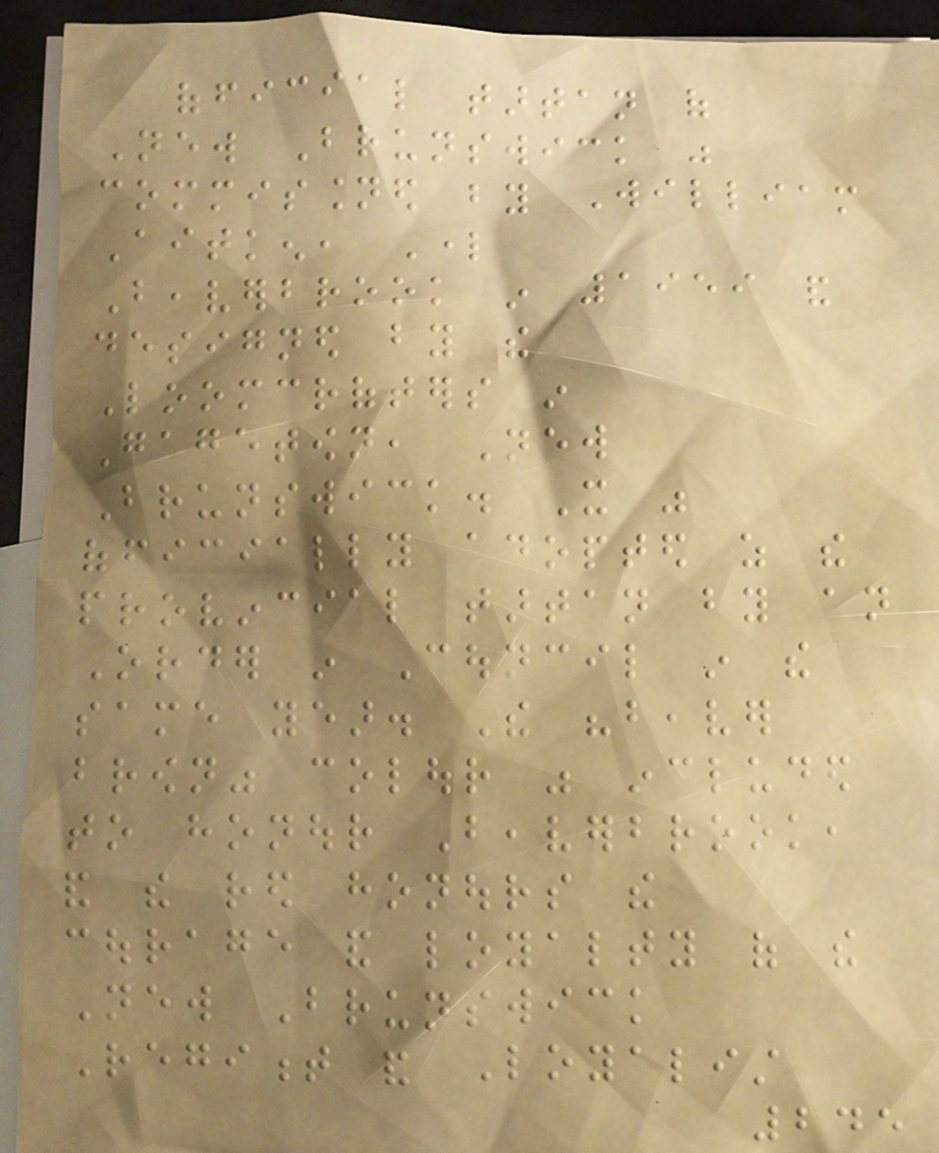official tartan of
New Brunswick was
commissioned by William
Aitken, Lord
Beaverbrook in 1959 and
designed by the
Loomcrofters in
Gagetown, New
Brunswick. It was
officially adopted as the
provincial tartan by an
Order in Council in the
same year. The "beaver
brown" colour was included
to honour Beaverbrook,
and the red honours the
courage and loyalty of the
New Brunswick
Regiment and Loyalist
245
